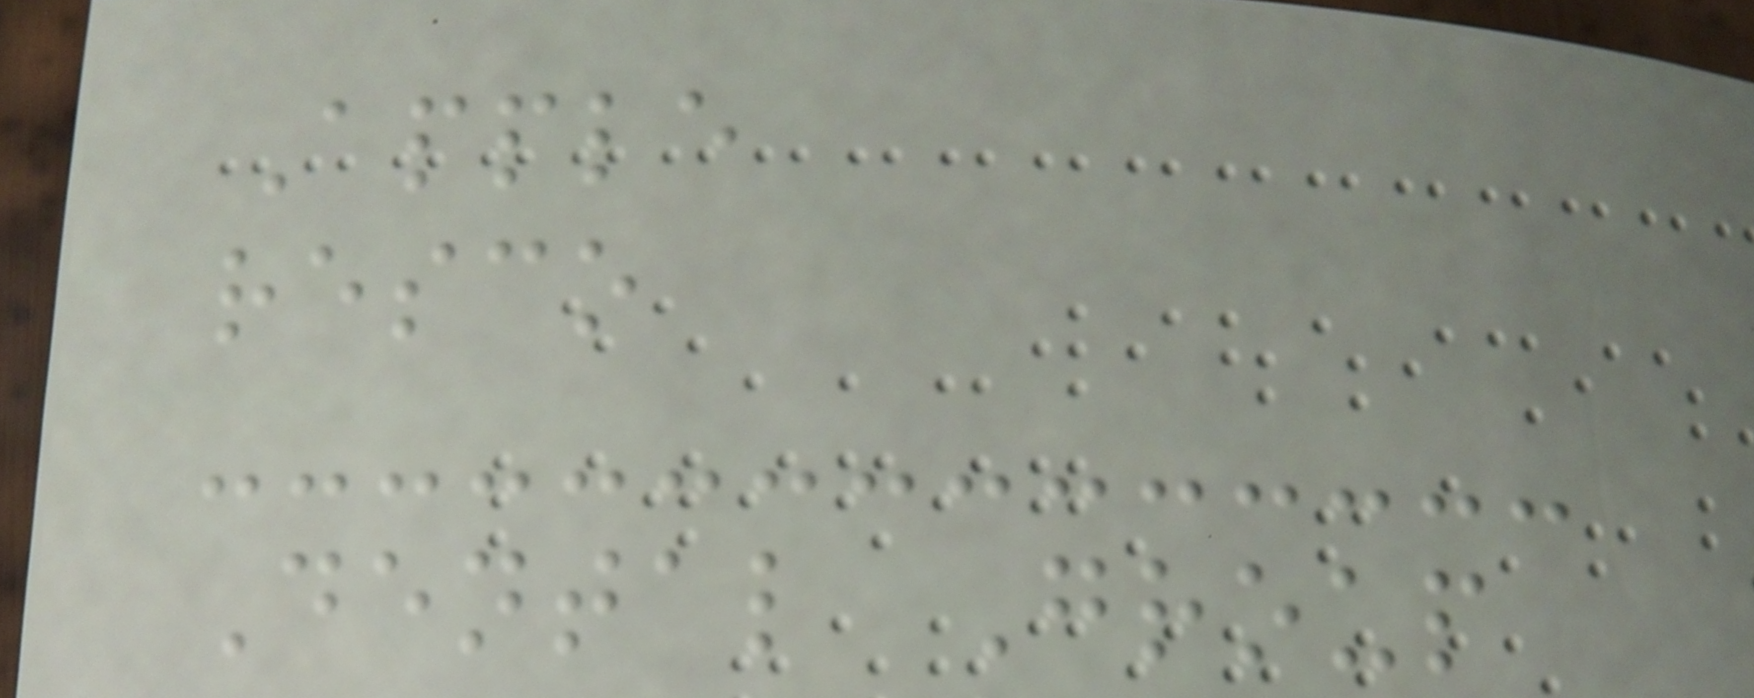Apple
resco
Dental Group
